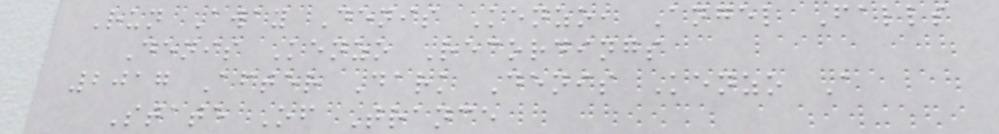Run Away Denis Kenzo, Angel Falls
Denis Kenzo Recordings
2017 After Dark Denis Kenzo A
State Of Trance
